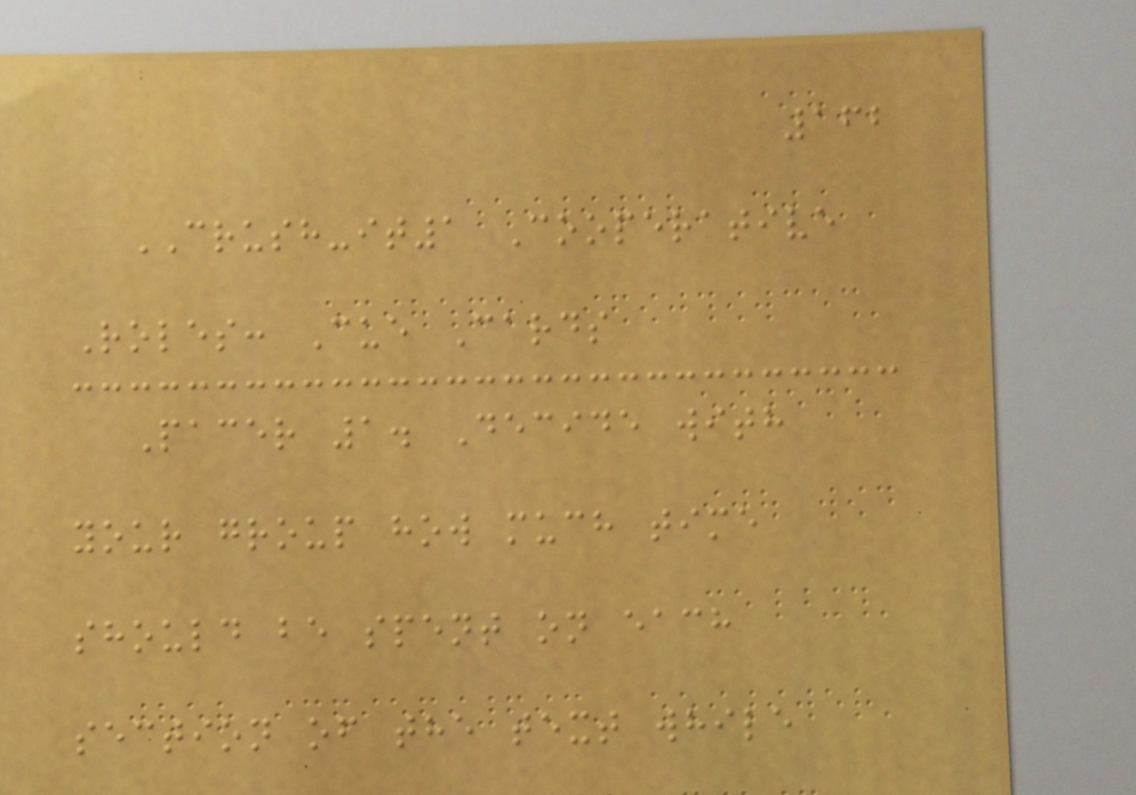162
CRUSH-it1 Cooperative
Roles: Cue Cards
Pacer 1. Decide with
your group how much time
should be spent on each
section of the text while
